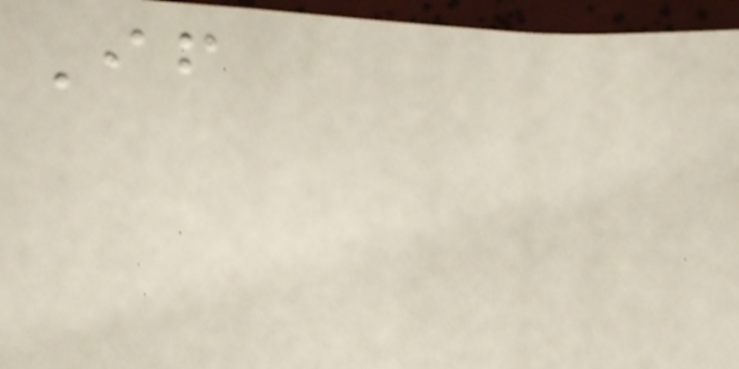If
